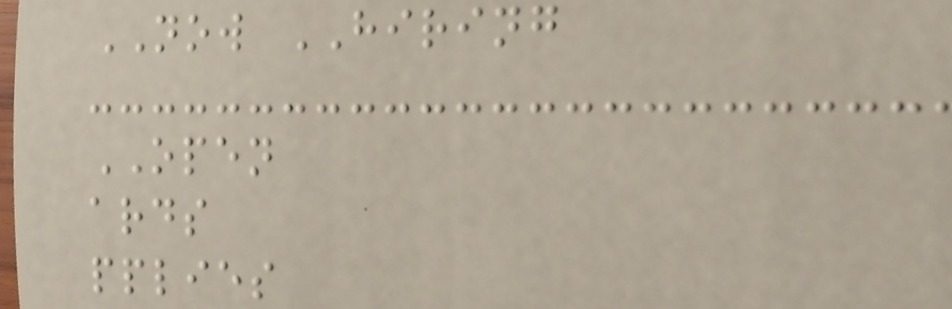NOW HIRING
OPEN
ards
pplies
